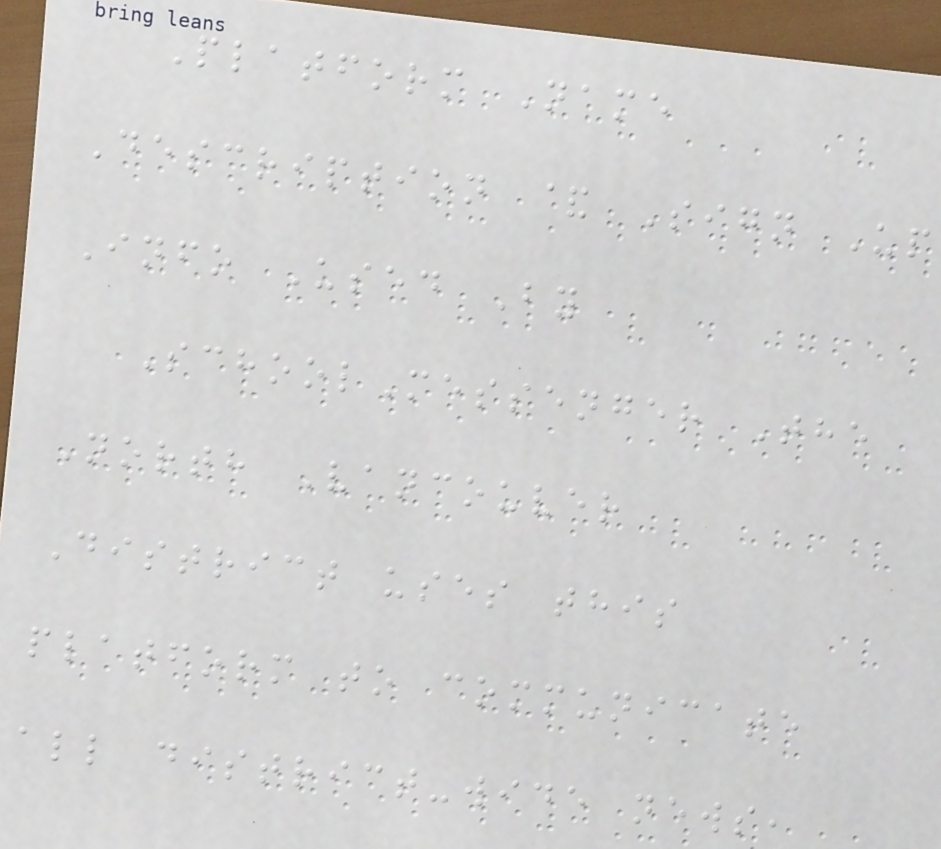Platform Name
Description & Sign Up
Info Used By
SchoolMessenger The
North Vancouver
District uses this
platform to communicate
all district-wide news,
